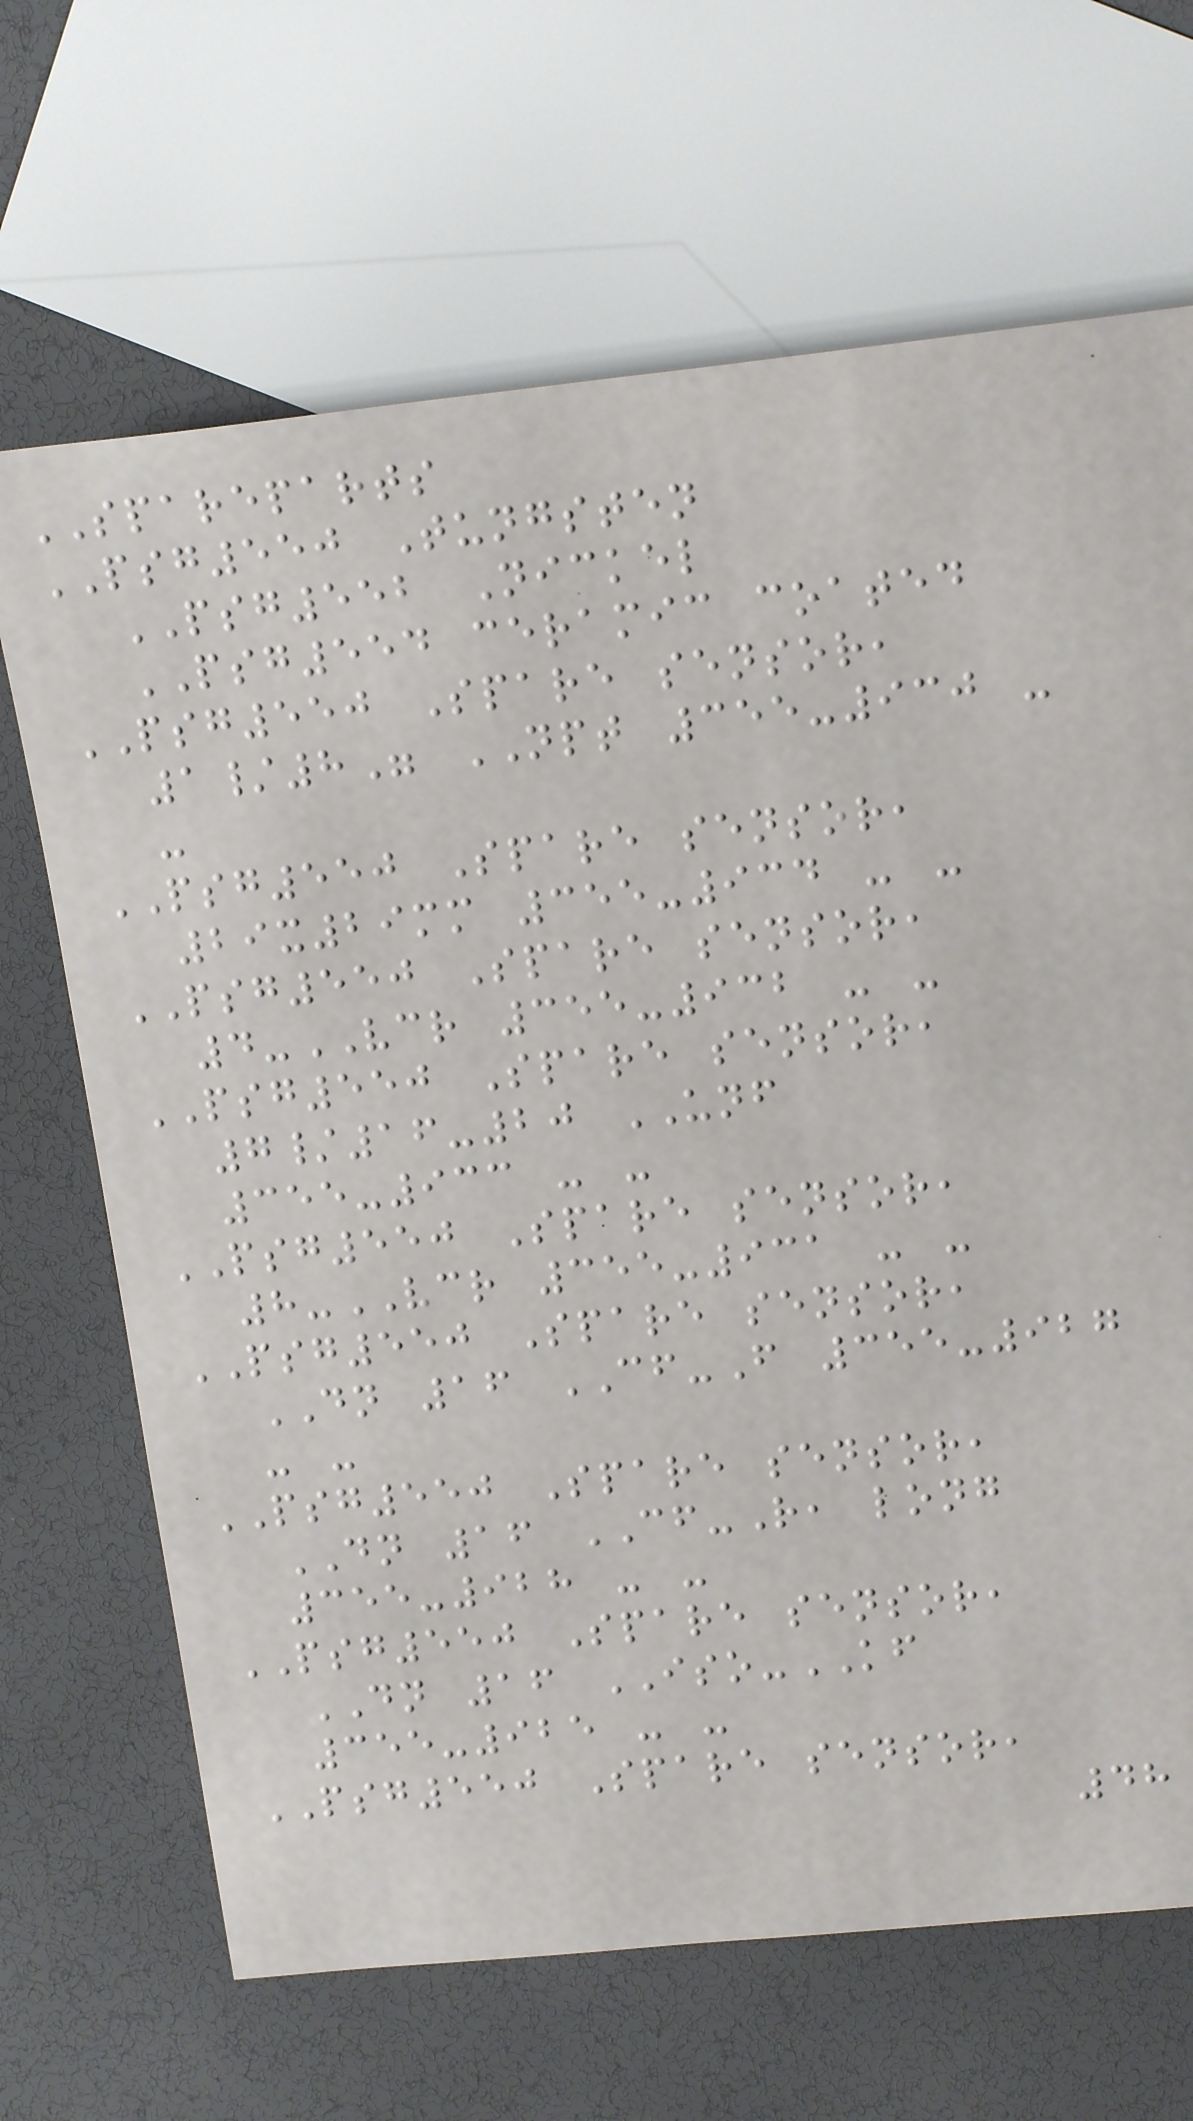SPAREPARTS
PSG550 Tungsten
PSG552 Nickel
PSG554 ceramic coated
PSG550 Spare sensor,
1/8" NPT 355-930 -
-
PSG550 Spare sensor,
29x29mm 355-934 - -
PSG550 Spare sensor,
4-VCR 355-932 - -
PSG550 Spare sensor,
7/16-20 UNF
355-933 - -
PSG550 Spare sensor,
8-VCR 355-931 - -
PSG550 Spare sensor,
DN 16 CF-F 355-927
- -
PSG550 Spare sensor,
DN 16 CF-R, long
355-928 - -
PSG550 Spare sensor,
DN 16 ISO-KF
355-925 - -
PSG550 Spare sensor,
48
